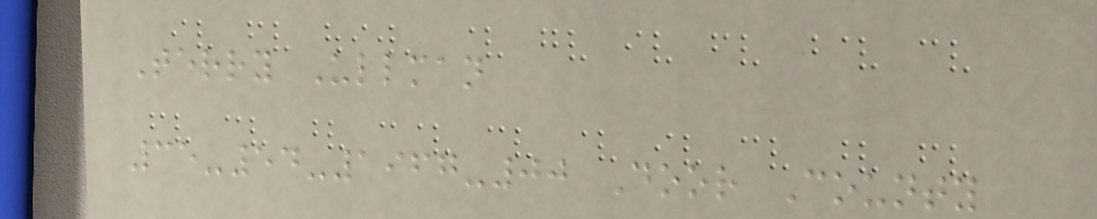Terry Ullman
35-54-1967-00 Door County
